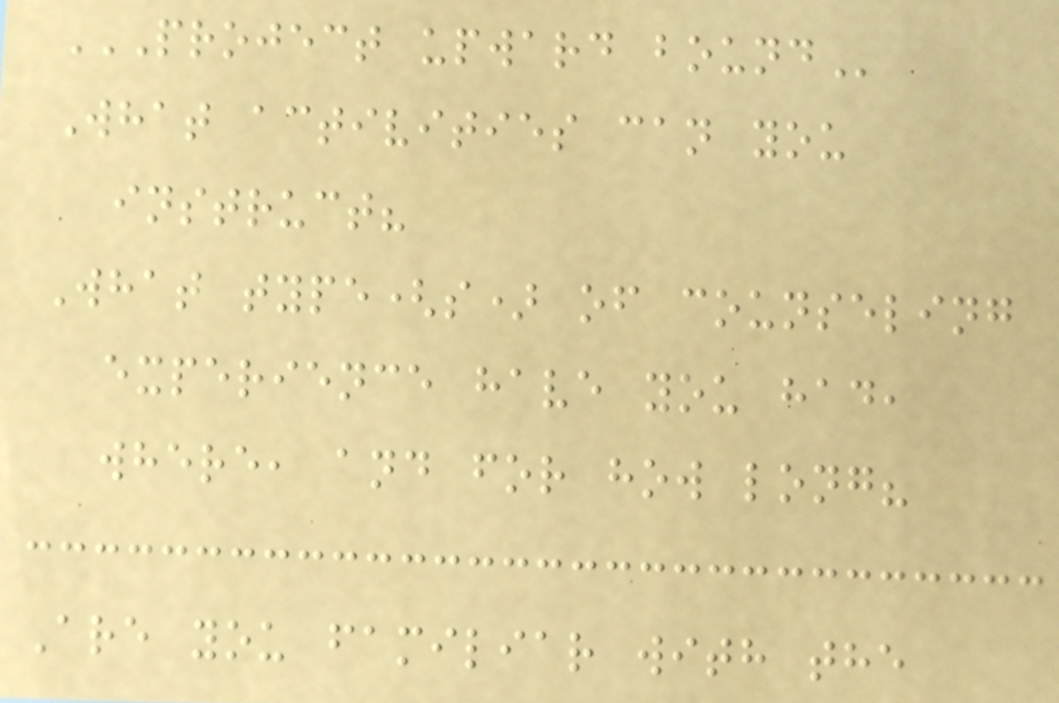PROJECT UPWARD BOUND
What activities can you
instruct?
What type(s) of counseling
experience have you had,
where, and for how long?
Are you familiar with the
